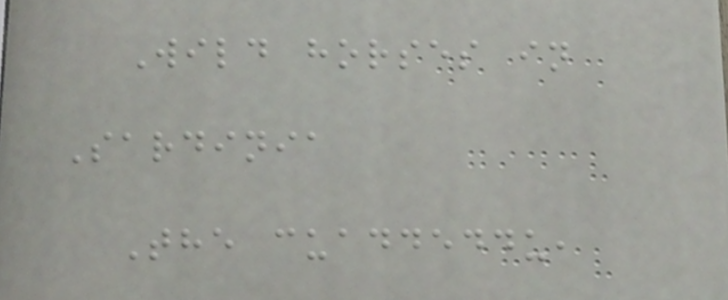Wild horses in
Sardinia
The cuaddeddu,
